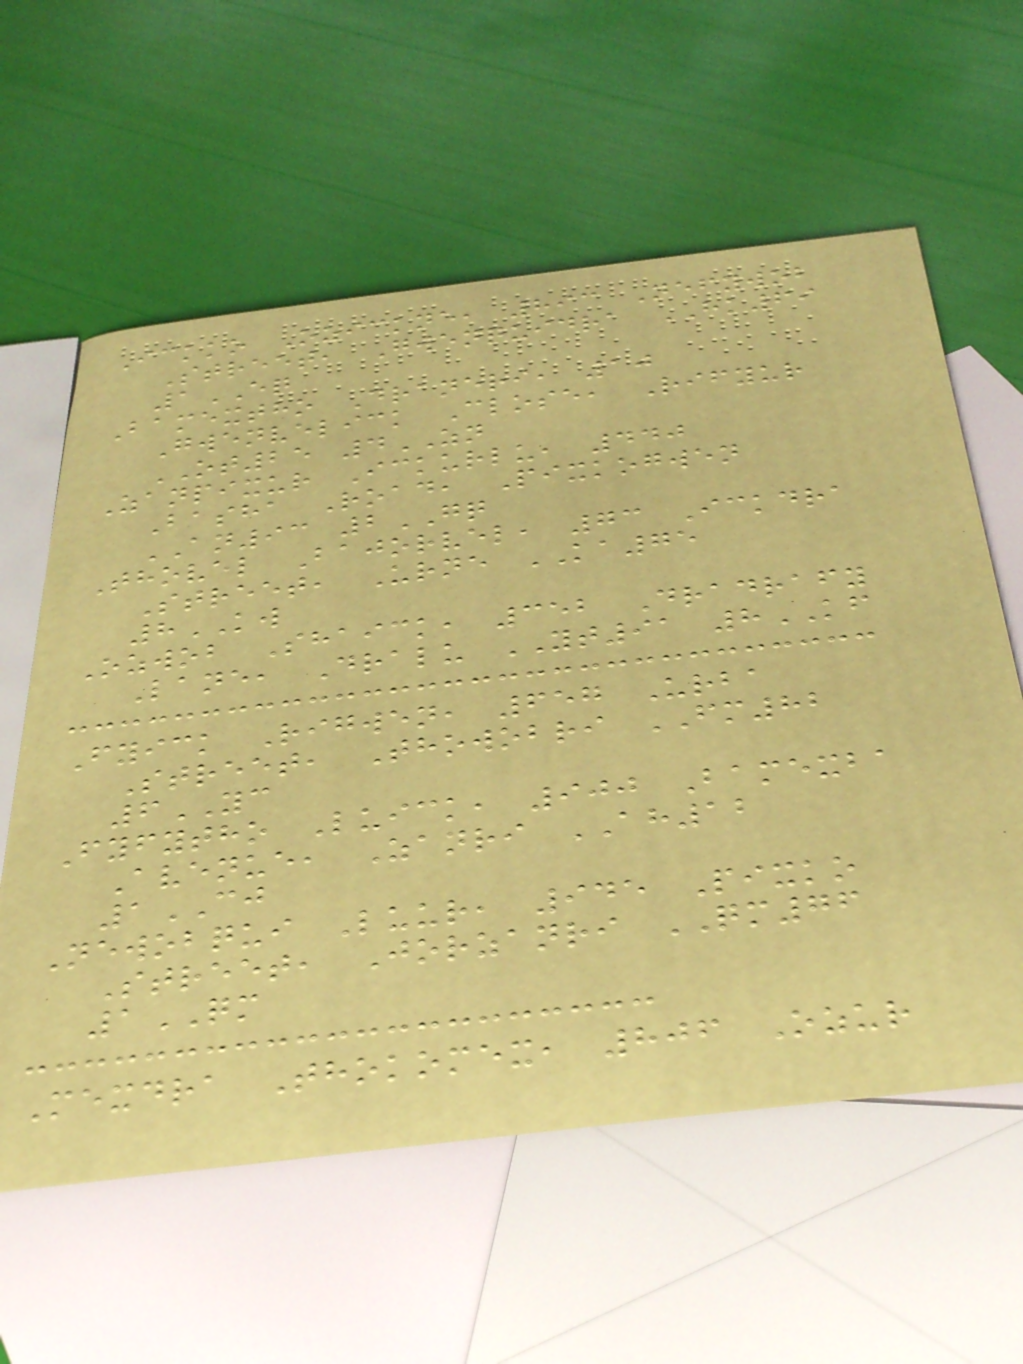Ickko Ozickne, 893 Nefywob
Street, Gwenquidra HK69
1EQ
Bamextho Draneri, 10
Gwenvelick Close, Rifyur
OT25 4ZN
Zanpixur Ickurlu, 440
Basha Road, Pixkogwen
AN93 2GQ
Thovel Bajorvel, 73 Ickdra
Street, Urne KA75
8KW
Ozwob Shaick, 352 Dradrafy
Lane, Dralu YT91 8KF
Fyick Rigwen, 657 Urba
Street, Thowobri FM82
6YC
Fyfytho Luick, 900 Bamexba
Avenue, Zanri AH12
1CJ
Newobqui Luur, 945 Pixko
Street, Jorzanri QM76
1QM
Mexdra Thokomex, 806 Ozur
